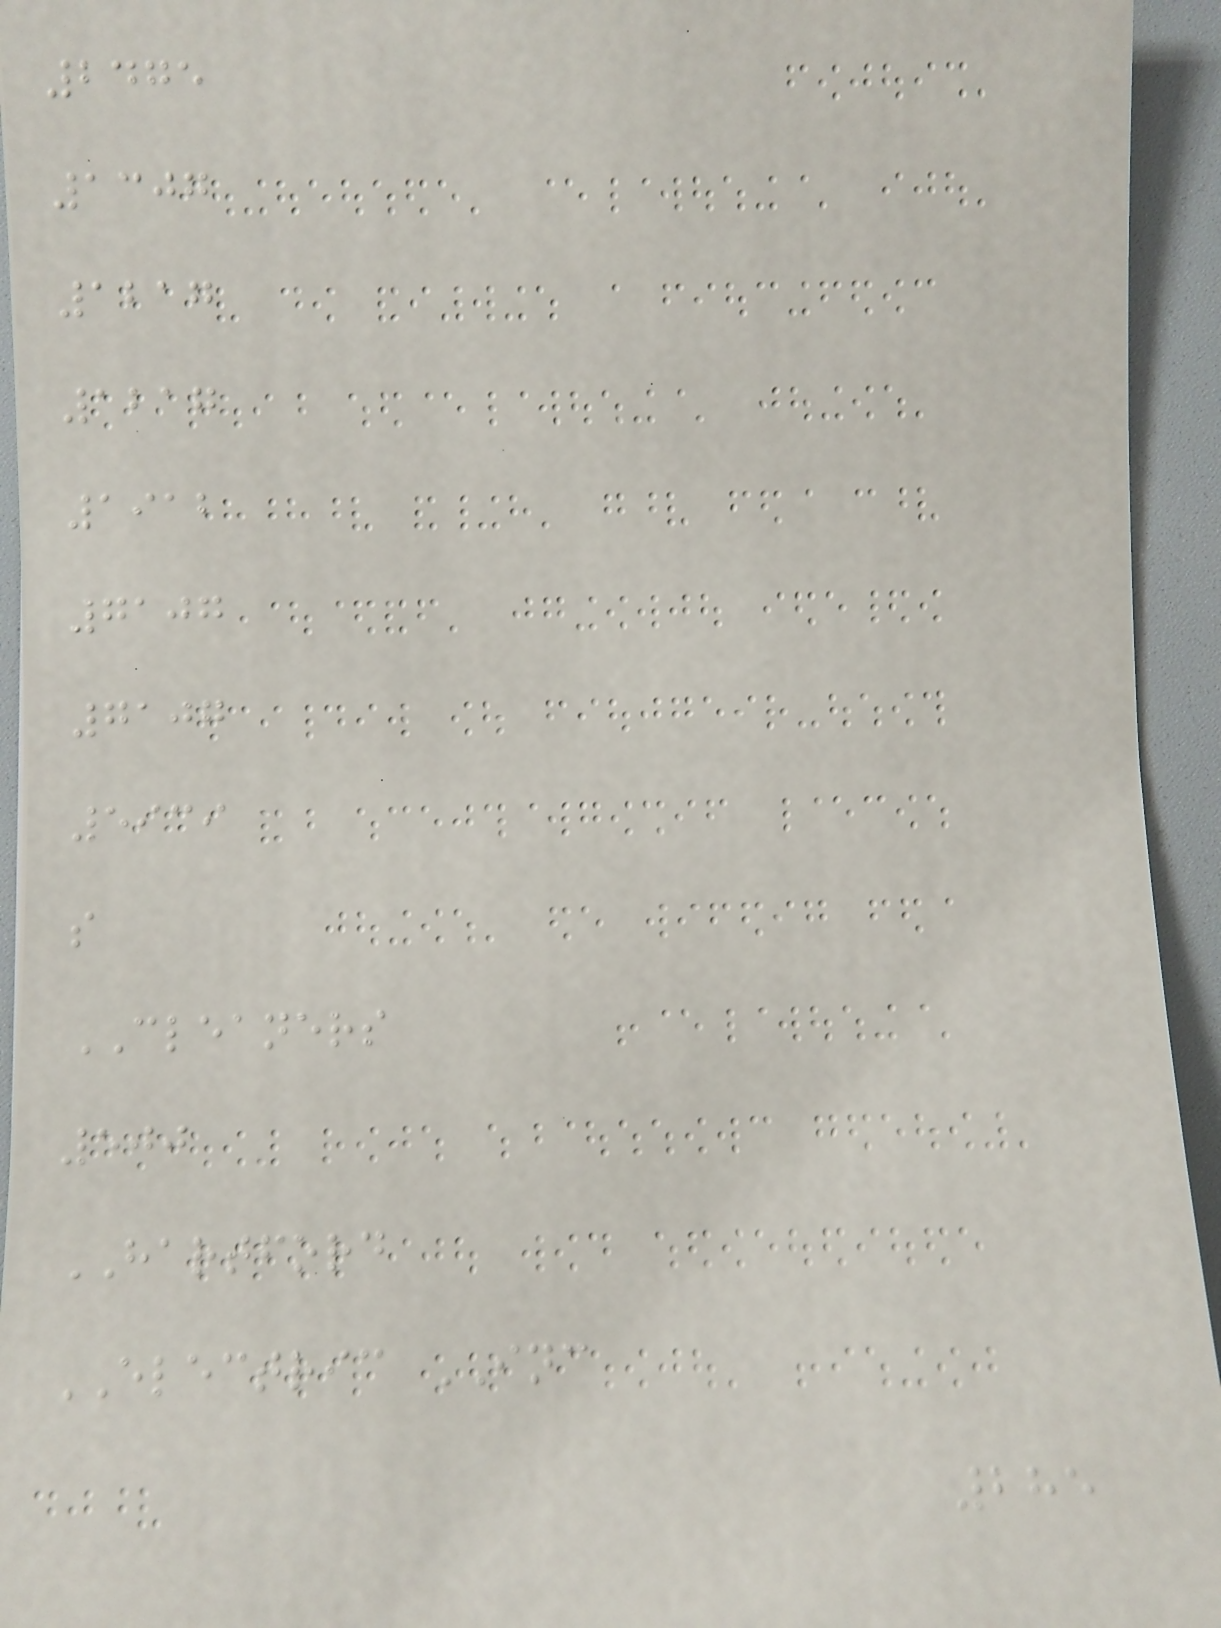2475
1307
1217
1217
1912
7107
7107
5939
s
CLEANERS
500
HARTFORD
ELECTRIC INC
285
